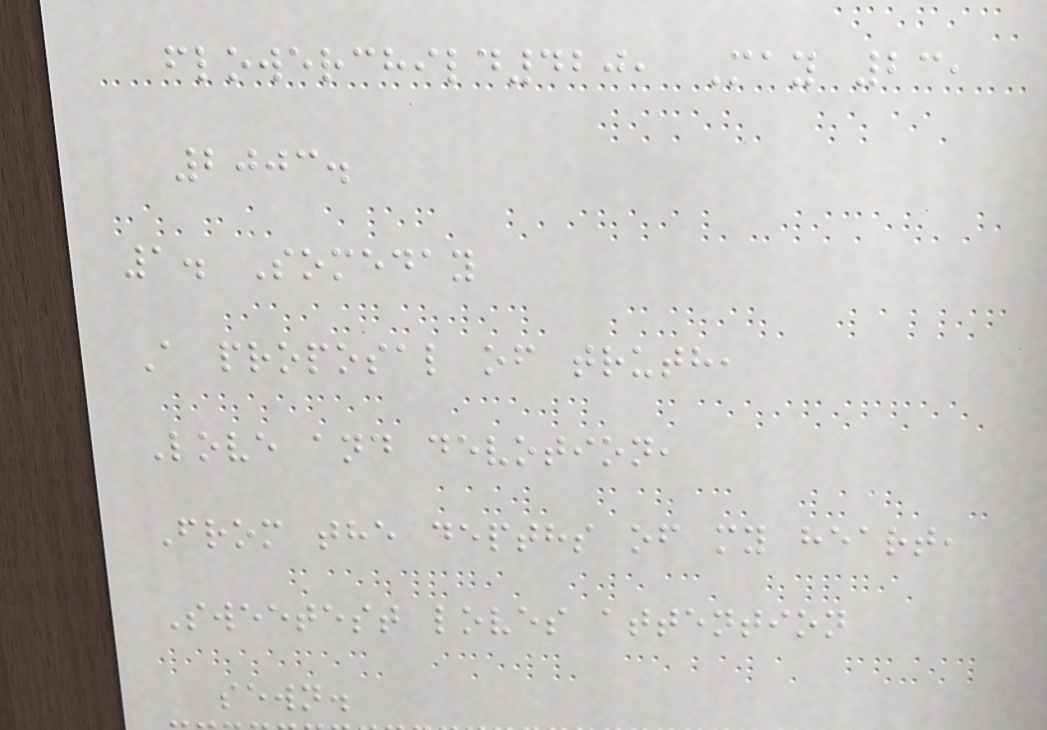flowerchild420, May 23,
2003.
1. Someday
A proposal of truth,
Love and devotion,
From the depths of my heart,
Sweetest loves attention
sewn.
